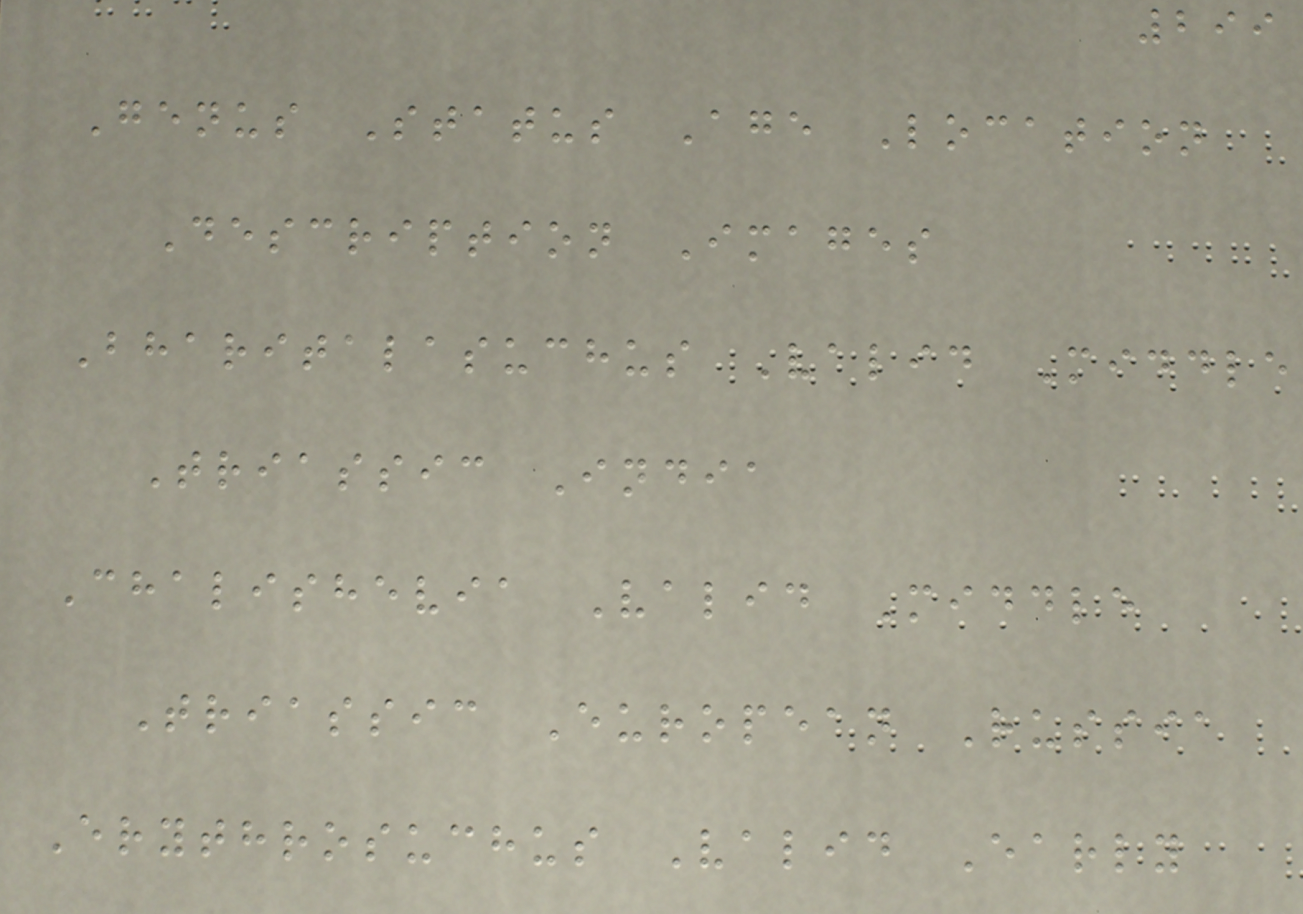299
Genus Status Age Location
Description Images
Bharitalasuchus Valid Middle
Triassic India
Chalishevia Valid Middle
Triassic European Russia
Erythrosuchus Valid Early
